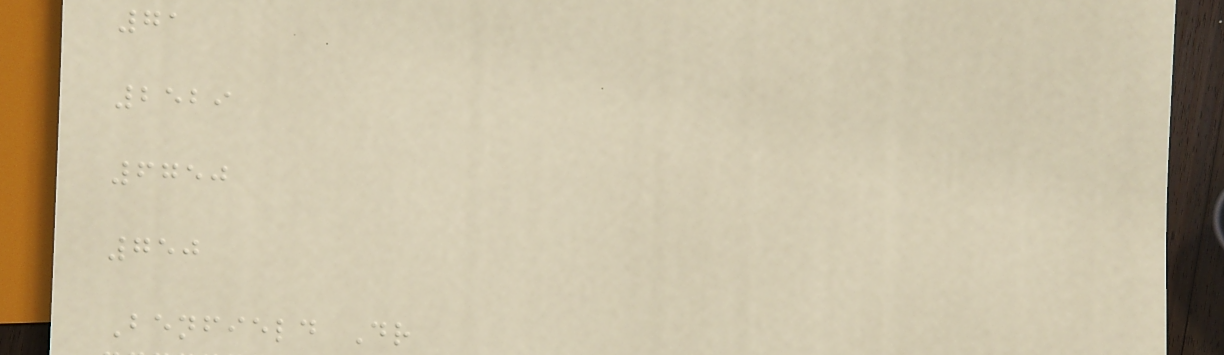71
2529
6750
750
Benfield Dr
